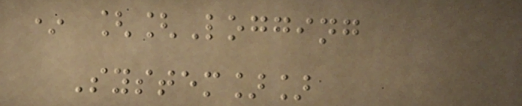* [[Logging
System]]
